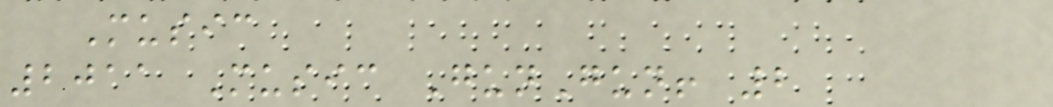Music
2011 Music GunGun! 2
